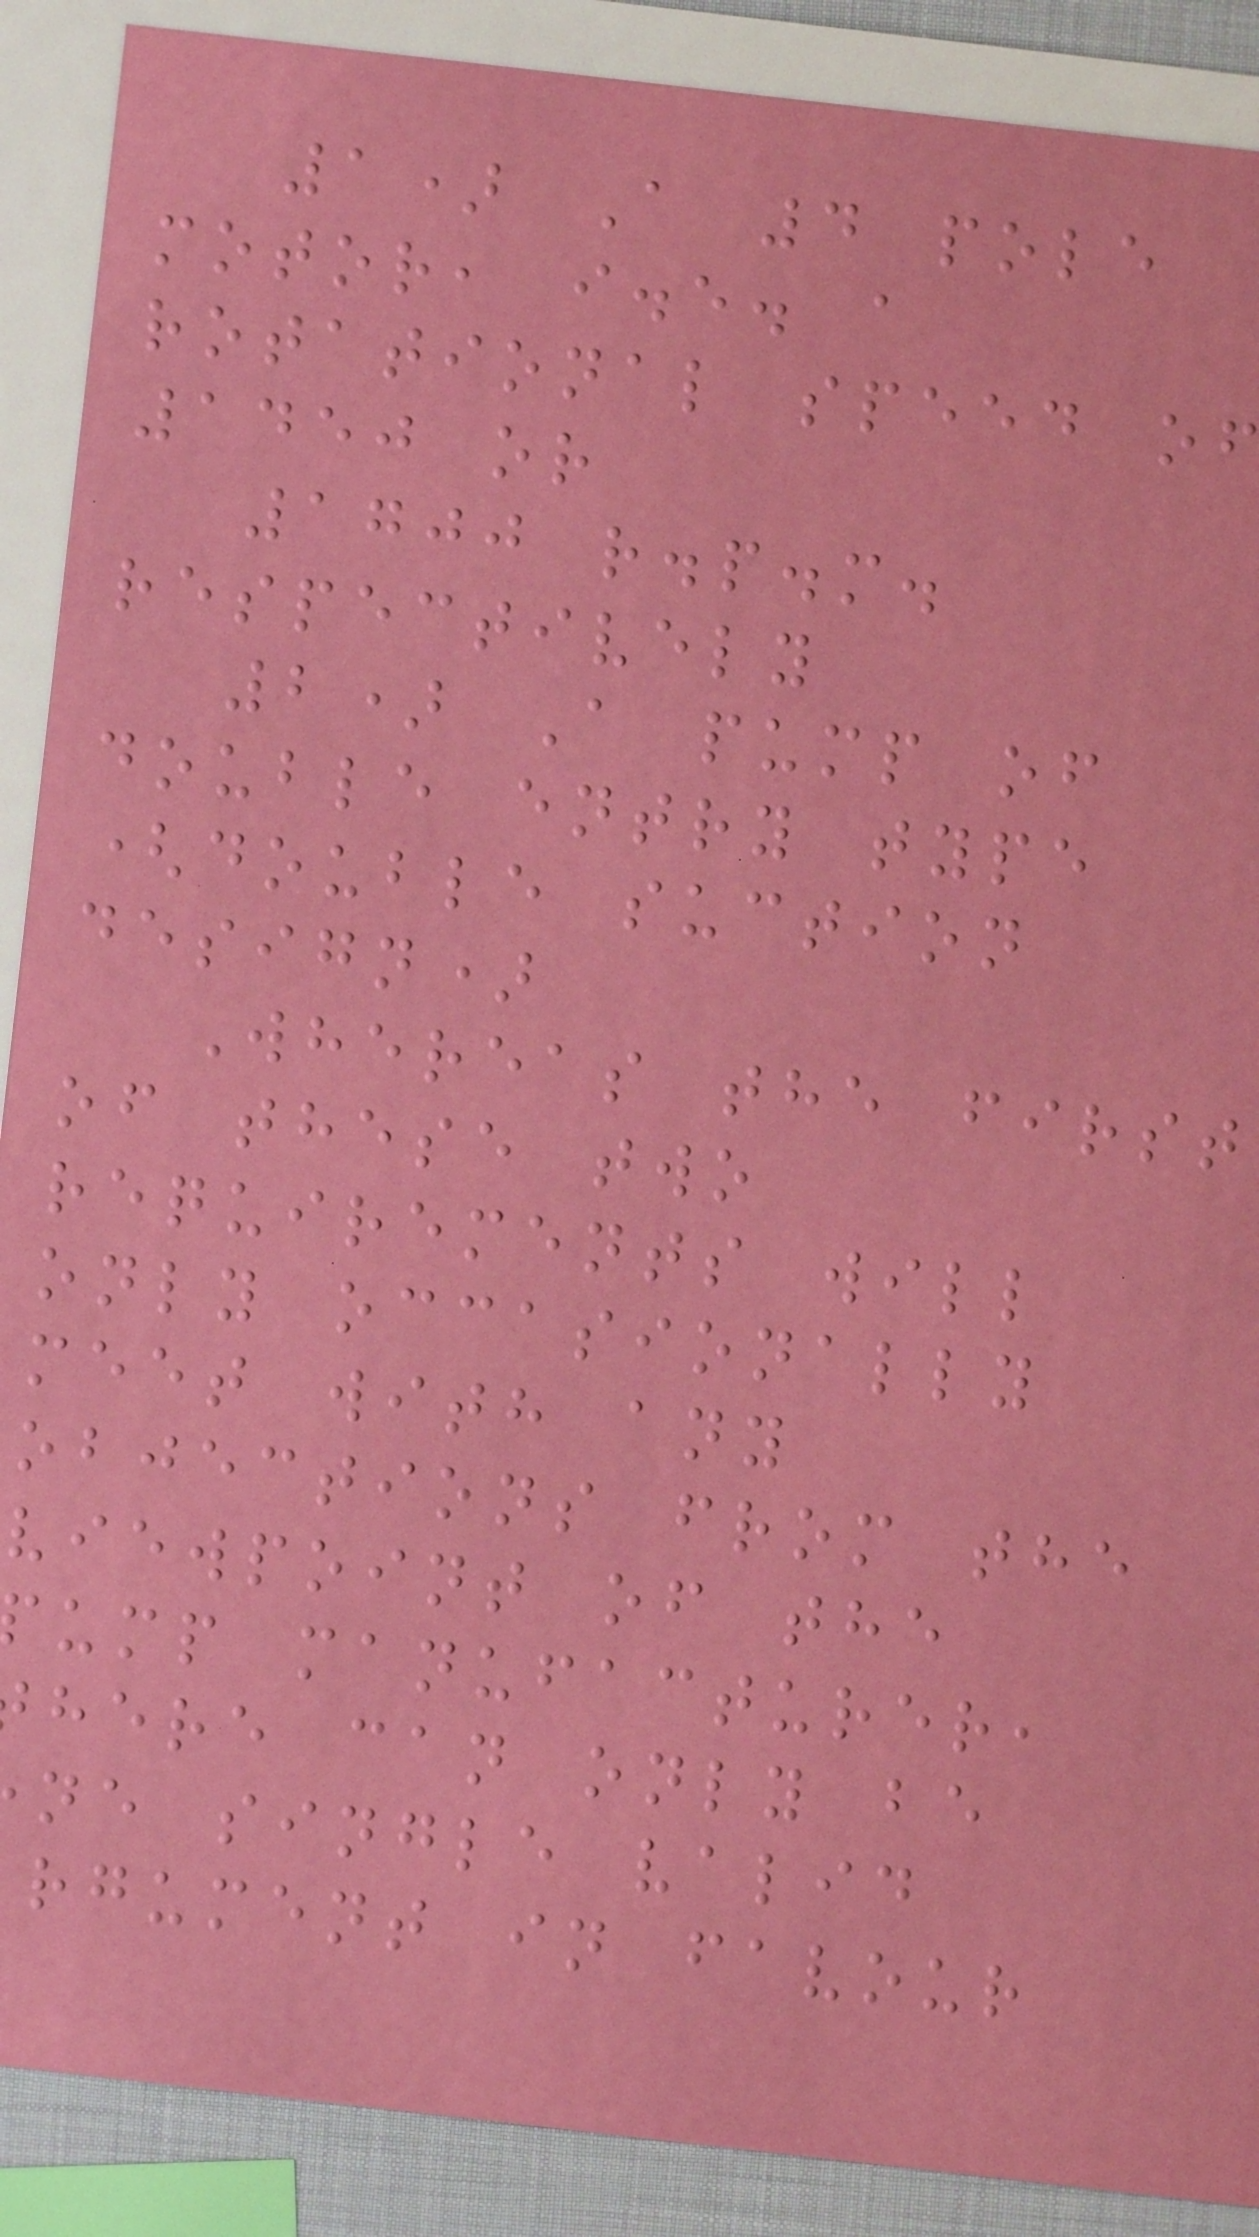1) A 4 pole
motor, i.e. a
rotational speed of
1450 or
1700 r.p.m.
respectively
2) A pump of
double entry type
(double suction
design)
Whereas the first
of these two
requirements will
only occasionally
meet with any
objections from the
viewpoint of the
ump manufacturer,
here can only be
ne single valid
rgument in favour
